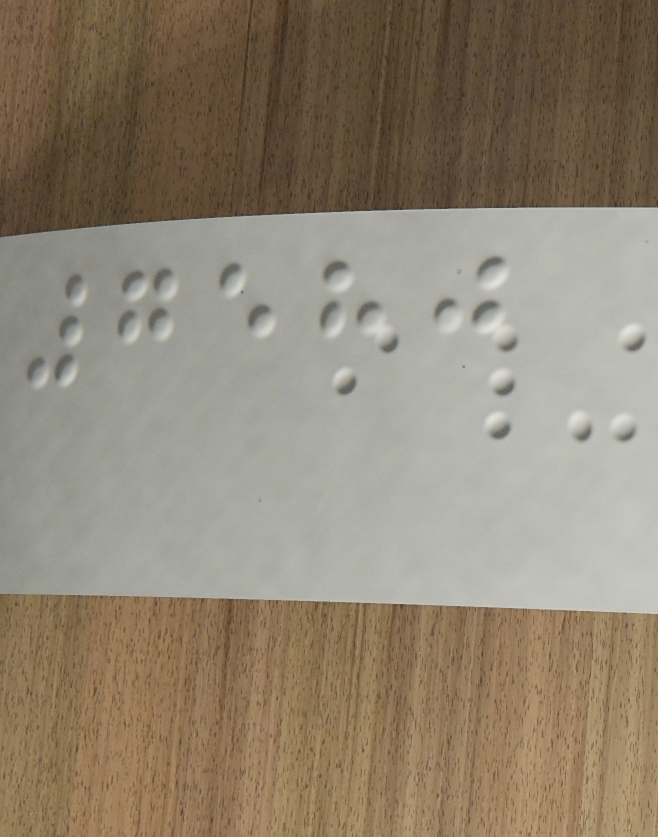7580
